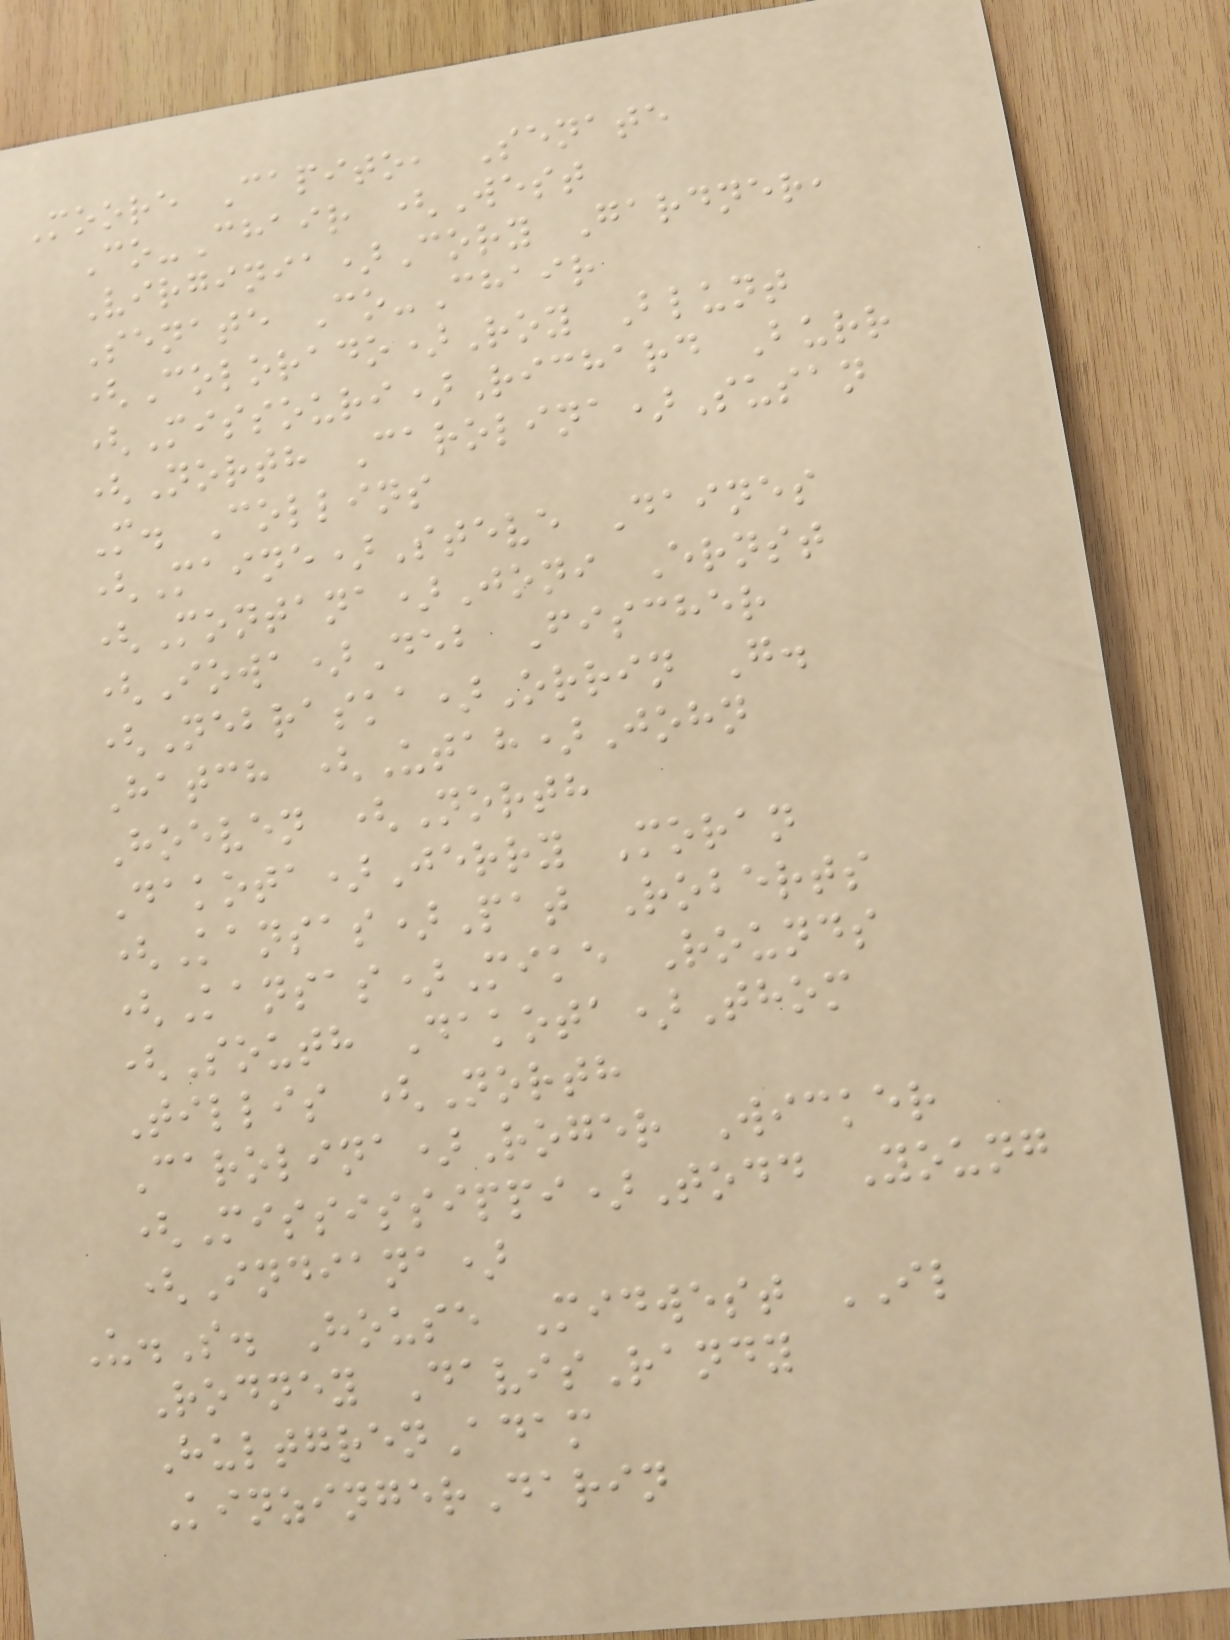Moore Capito, Senate
Co-Chair (West
Virginia)Cory Gardner,
Senate Co-Chair
(Colorado)Roy Blunt
(Missouri)Richard Burr
(North Carolina)Susan
M. Collins
(Maine)Steve Daines
(Montana)Joni Ernst
(Iowa)Deb Fischer
(Nebraska)Orrin G.
Hatch (Utah)John
Hoeven (North
Dakota)Jerry Moran
(Kansas)Pat Roberts
(Kansas)Mike Rounds
(South Dakota)Thom
Tillis (North
Carolina)Roger Wicker
(Mississippi)Todd Young
(Indiana)
U.S. House Midwest IL
Rodney DavisRandy
HultgrenAdam
KinzingerDarin
